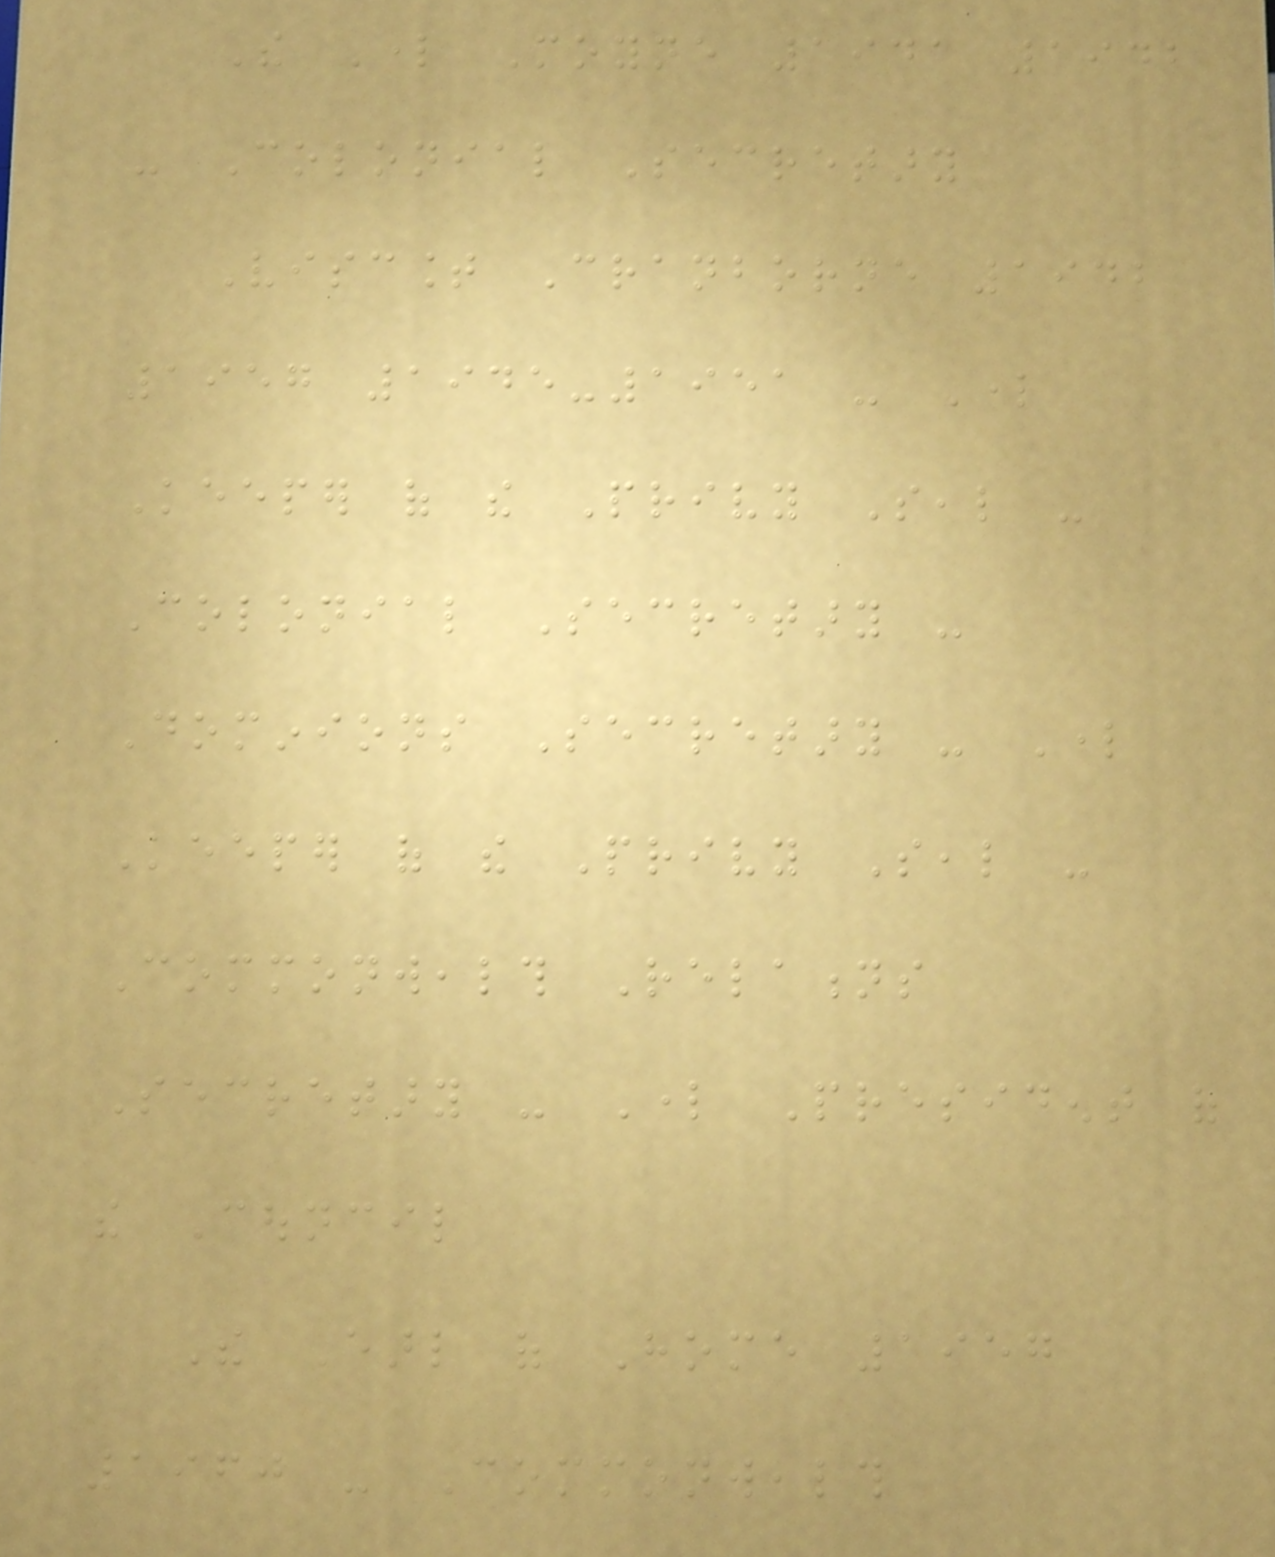The Lord Moyne 1941 1942
- Colonial Secretary
Viscount Cranborne 1942
1957 1945-1951 - Lord
Keeper of the Privy Seal -
Colonial Secretary -
Dominions Secretary - Lord
Keeper of the Privy Seal -
Commonwealth Relations
Secretary - Lord President of
the Council
The Earl of Home 1957
1960 - Commonwealth
